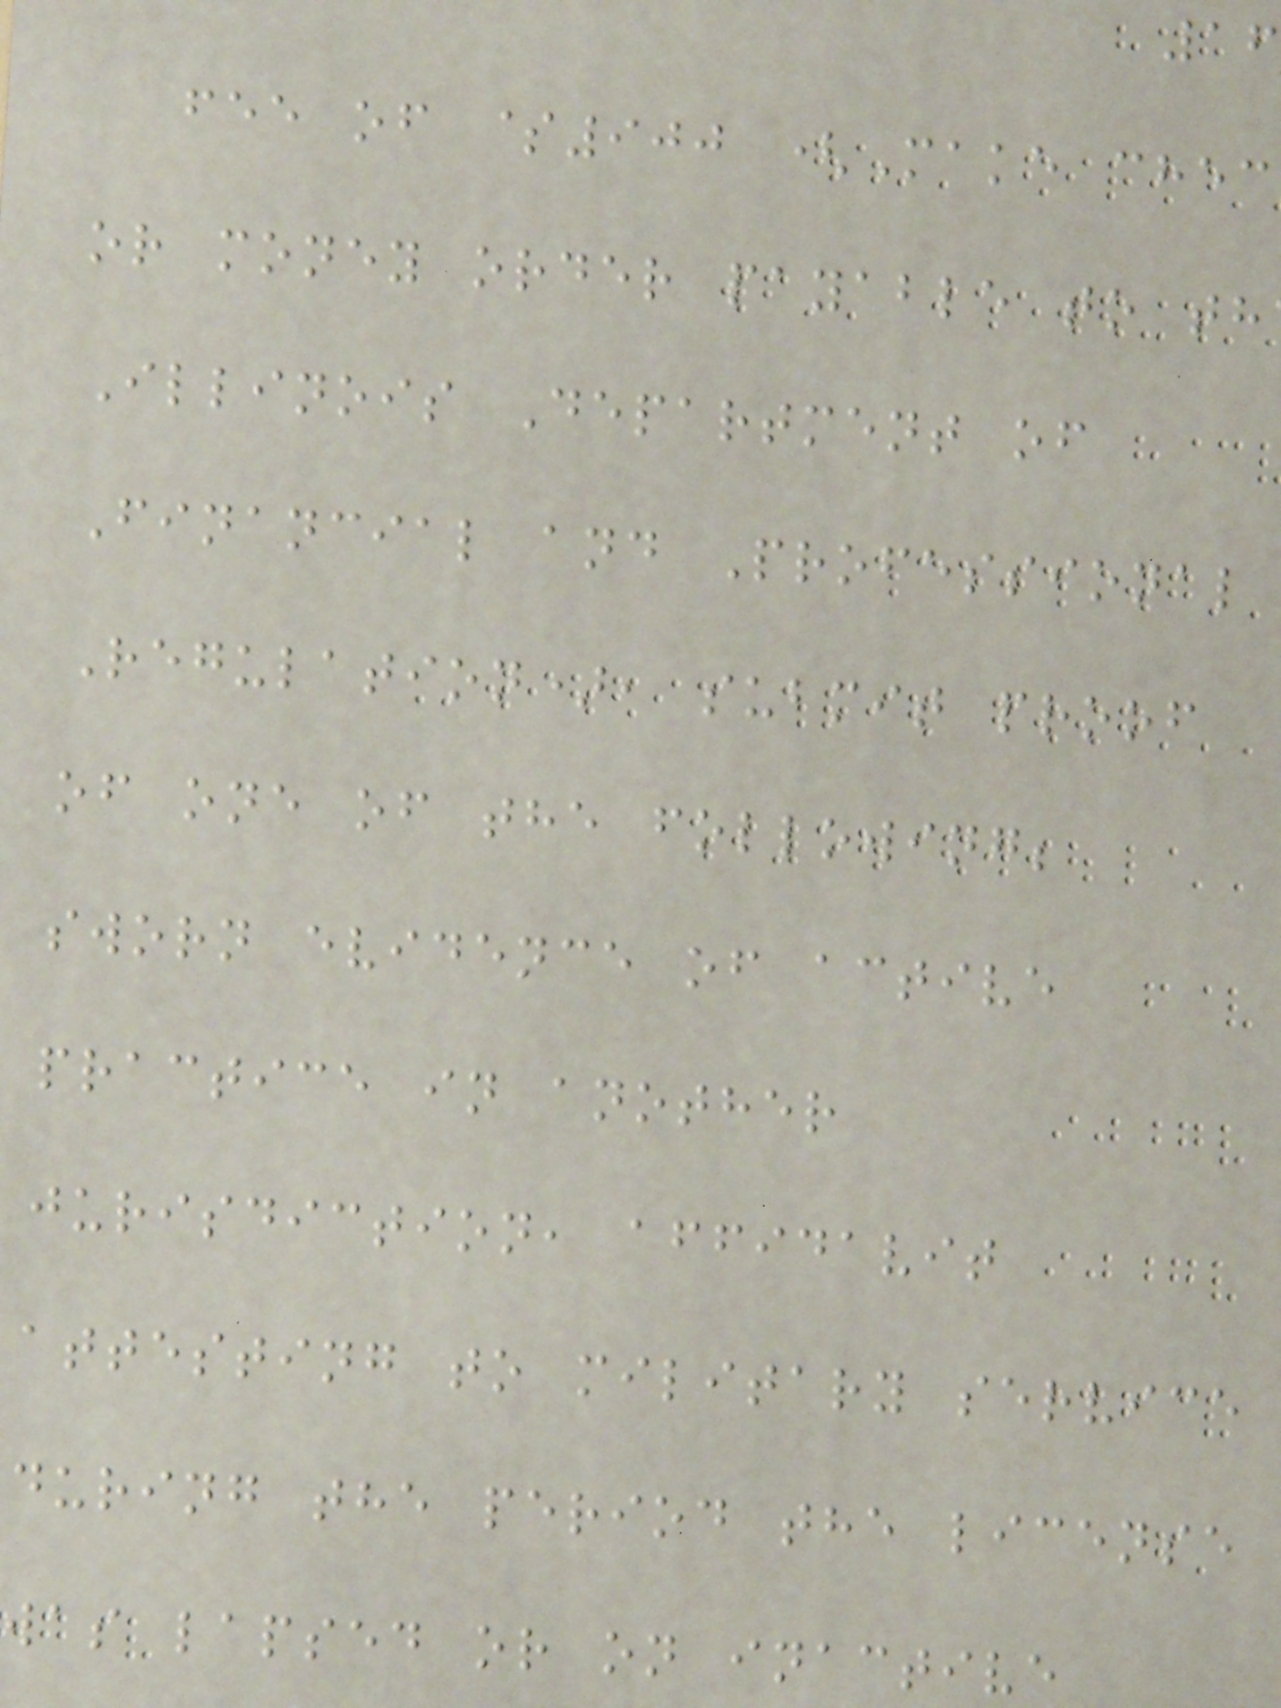fee of $900 (Make chec
or money order payable to th
Illinois Department of
Financial and Professional
Regulation), submit proof
of one of the following;
sworn evidence of active
practice in another
jurisdiction, affidavit
attesting to military service
during the period the license
was lapsed or on inactive
